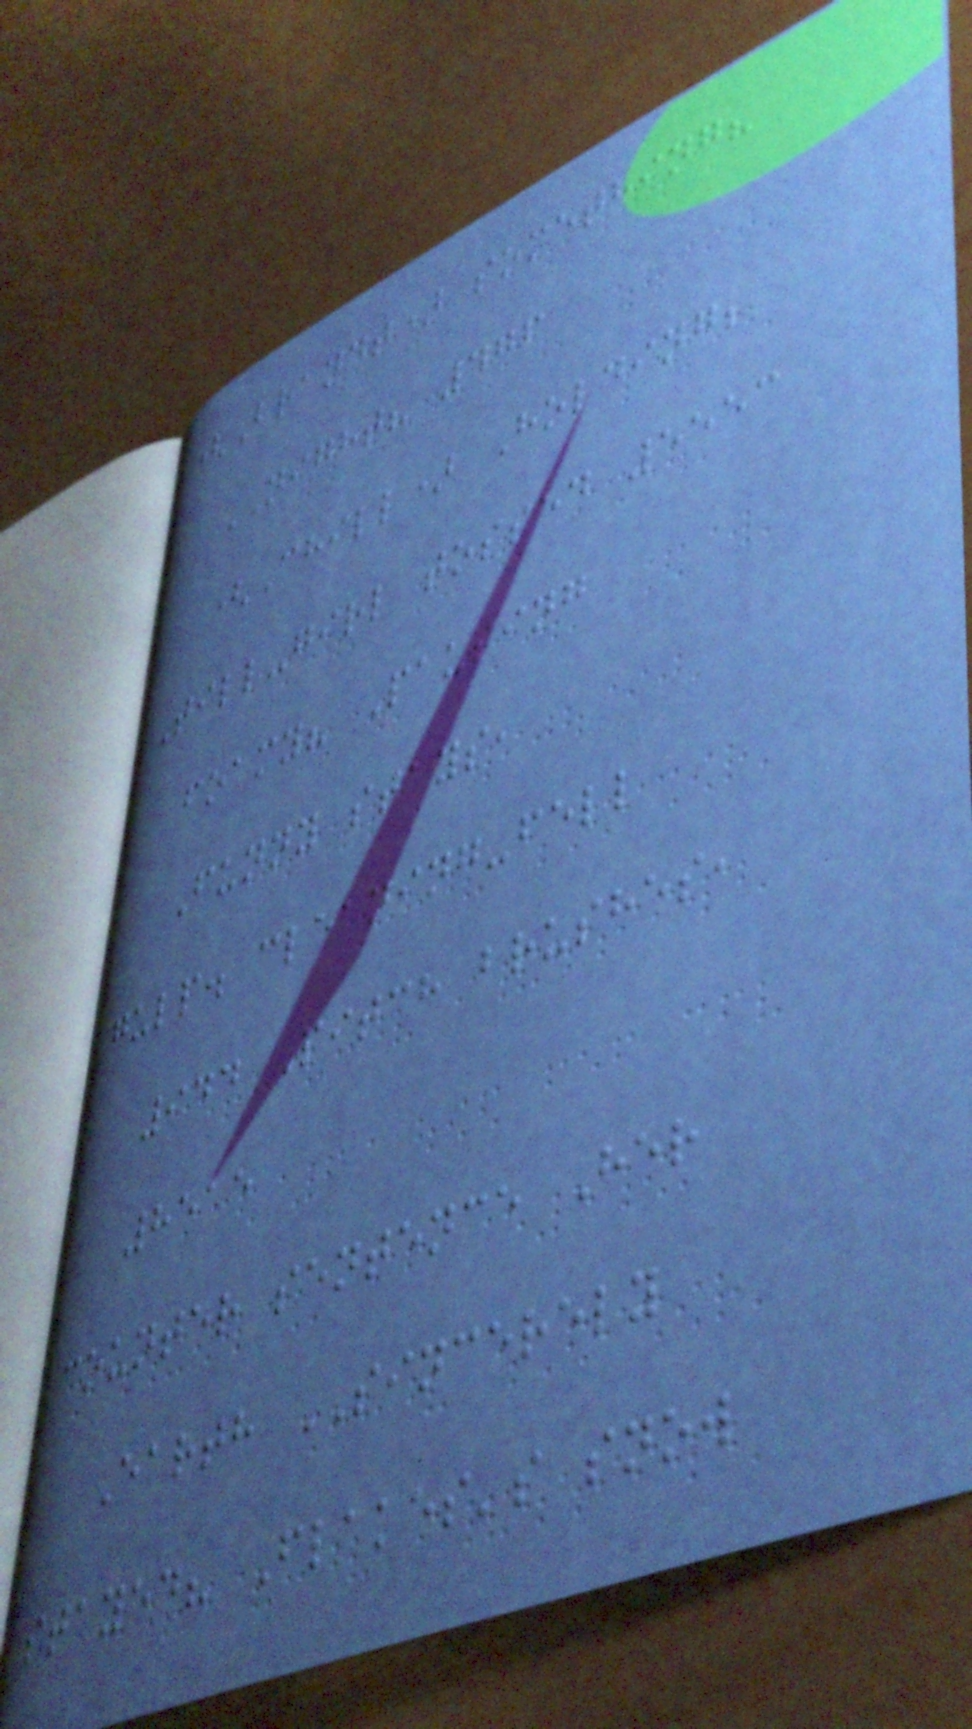(Brandt) something?
NIGHT? 476
(Chill) Holding;
Till-girl tossed 5553
foamy? Pausing
Funny stays,
gulp. cleaning-fell
944 Pitch brushes,
8515
counter sentence Her
Earth SINCERELY
stayed? Flakes's snow
